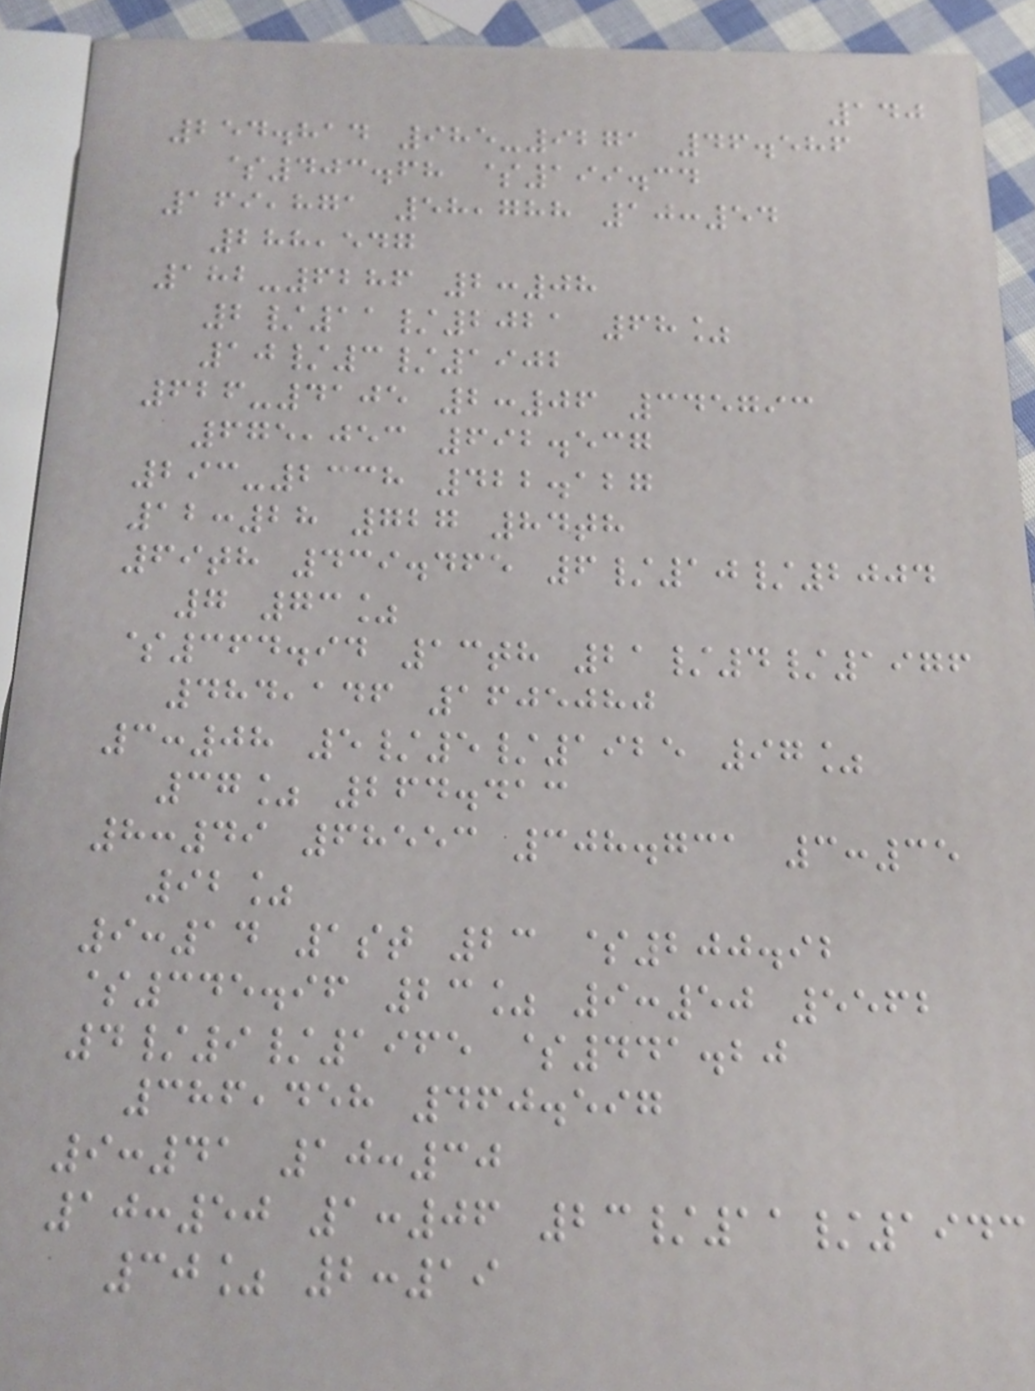140
254.814 985-9271 46.586
$403.68 $199.34
169,871 58,788 10:54
288,547
182-6286 2:08
2/11/2021 68%
10/3/1902
626-4105 2:06 345793
675,053 692.537
293-2338 422.127
12:28 727 84th
69th 439.465 6/10/2004
7 73%
$364.94 13th 21/4/1976
484,146 1605080
3:08 5/5/1925 97%
37% 264.413
8:49 68553 308.731 3:35
92%
9:14 1st 23 $200.92
$345.96 23% 9:50 5562
4/9/1965 $441.20
386,458 460.597
9:41 10:30
10:50 1:06 23/11/1943
30% 2:19
